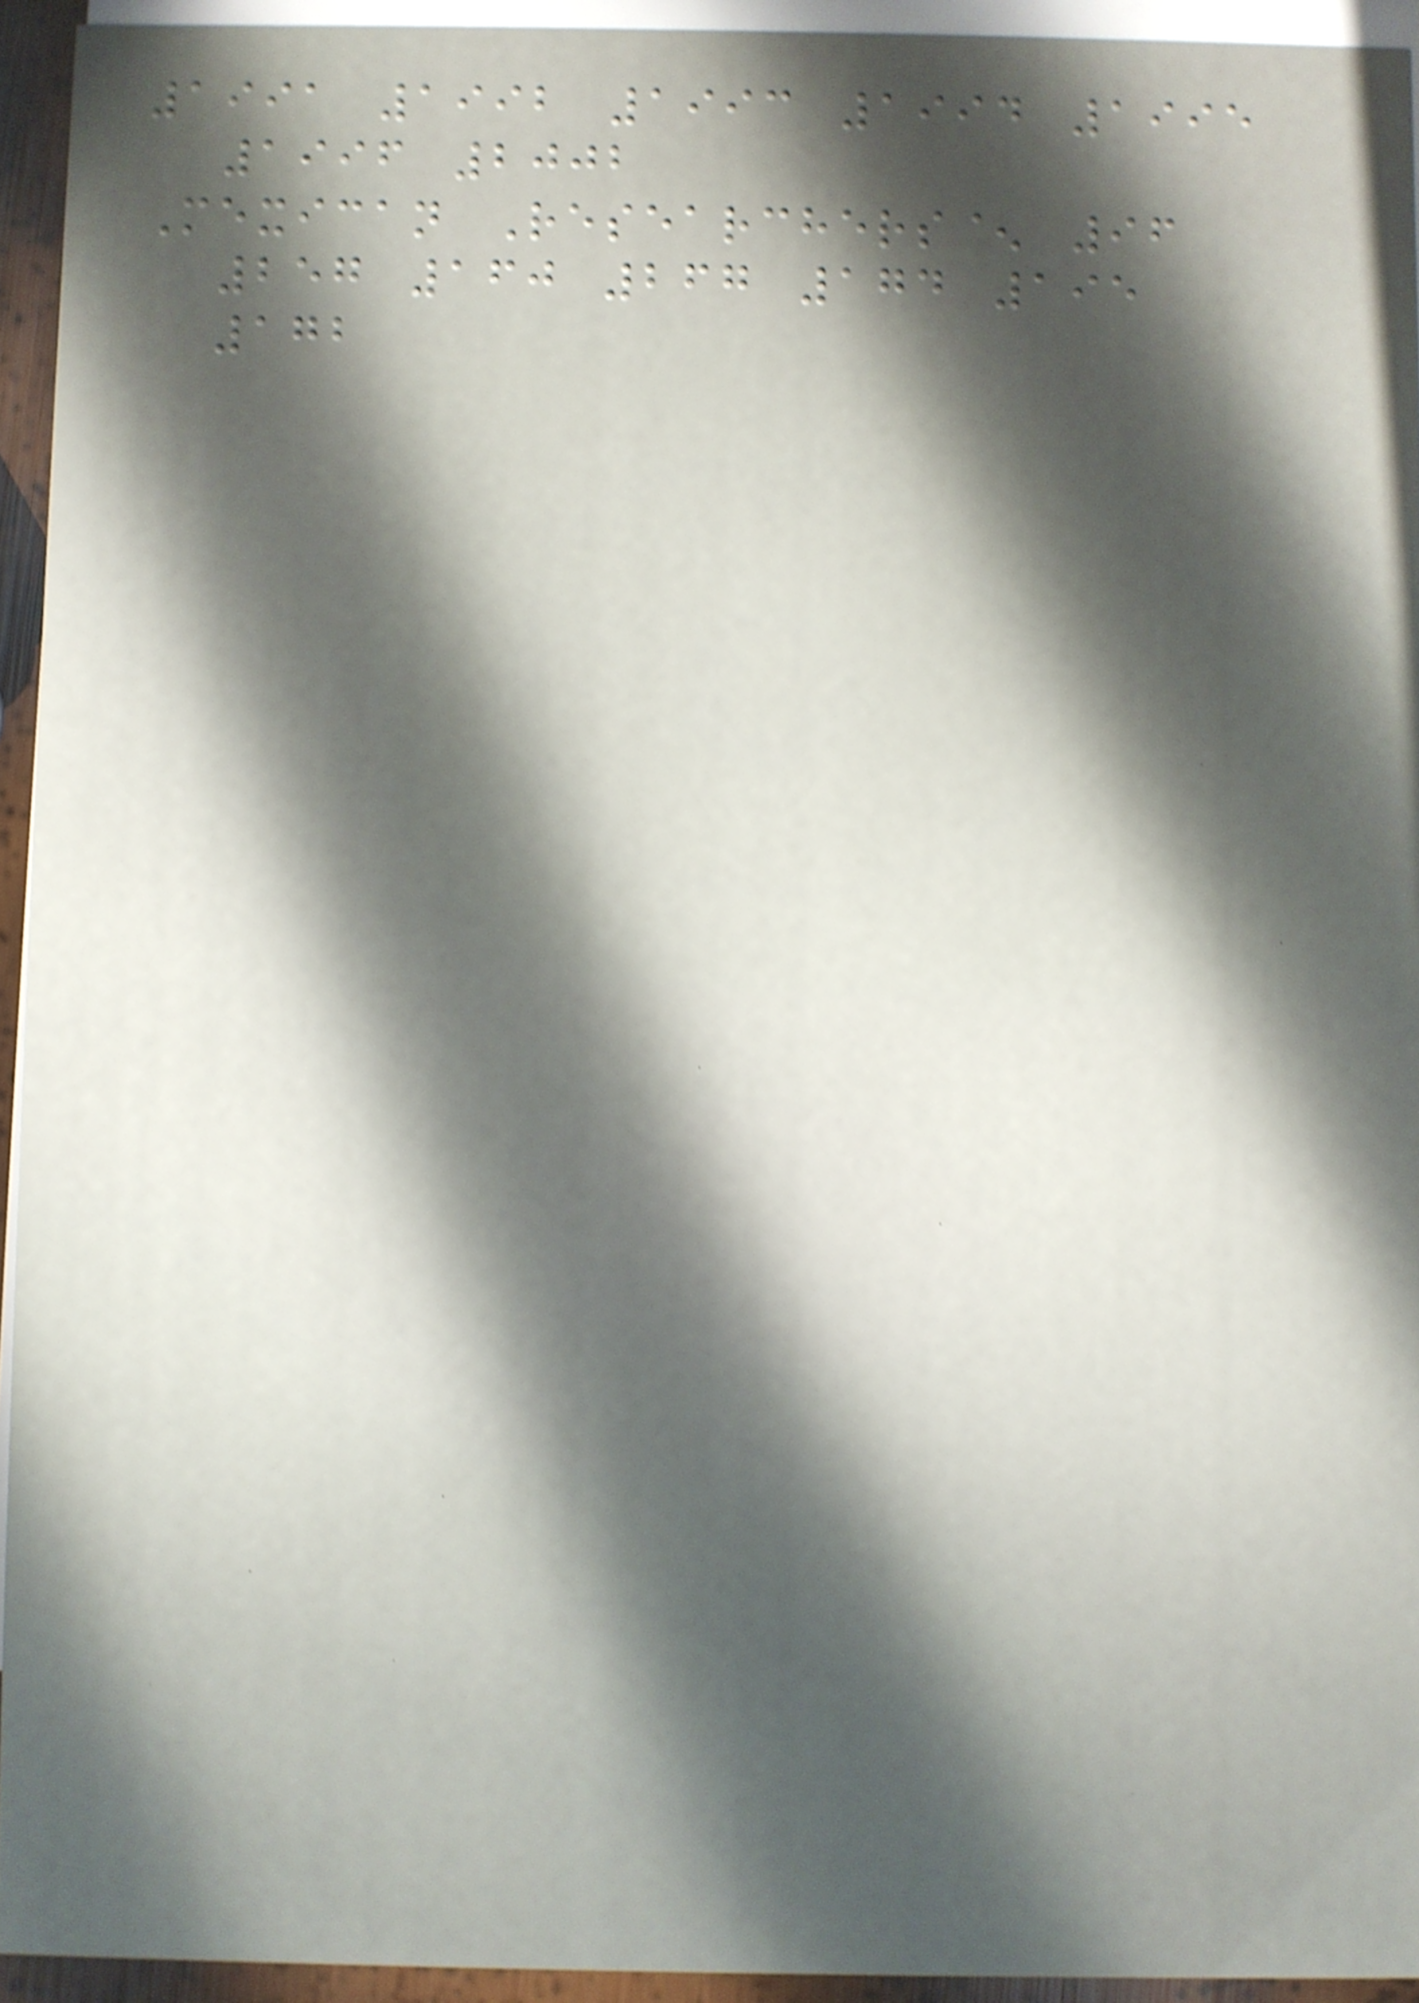1991 1992 1993 1994 1995
1996 2002
Mexican Researchers^ 96
257 160 267 174 195
172
